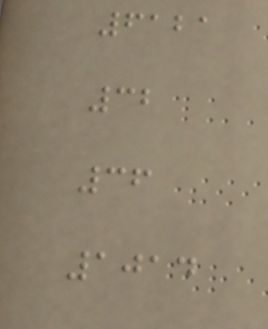6121
32
36
1014
